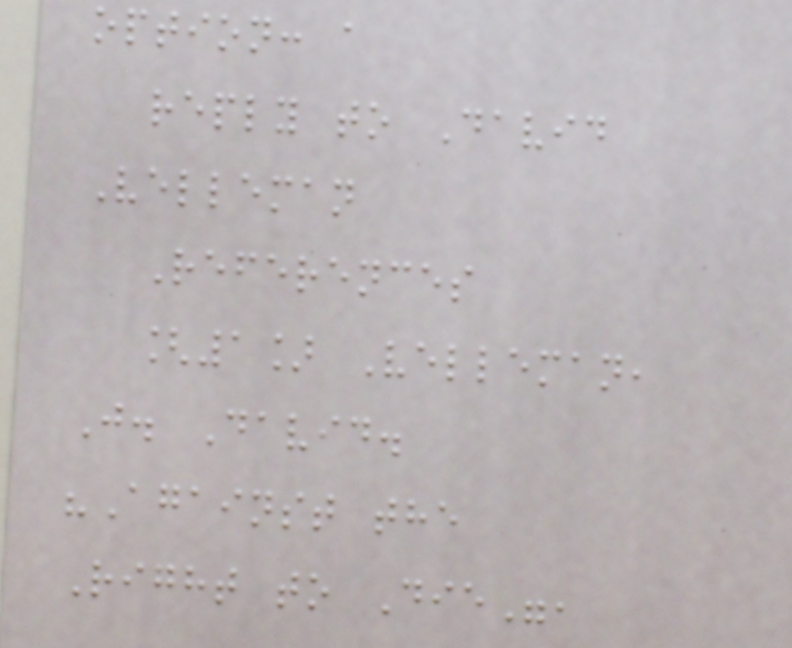option: a
reply to David
Velleman
References
[1] Velleman,
J. David.
"Against the
Right to Die",
